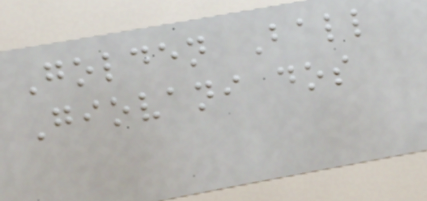Golden Ball
Giovani dos
